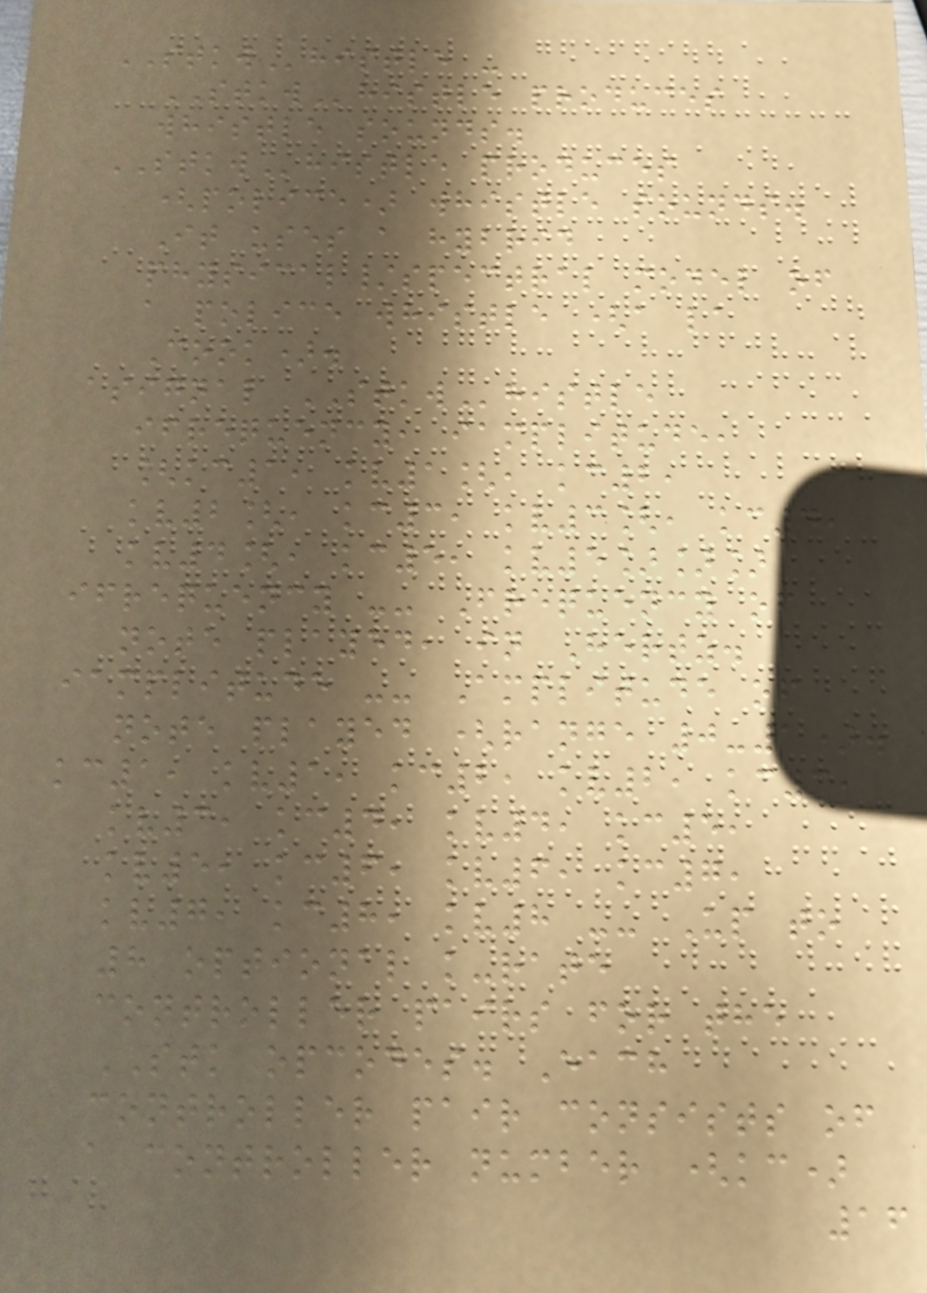STKWhistle -
STKWhistle produces
whistle sounds.
STKWhistle produces
(police) whistle sounds.
It uses a hybrid
physical/spectral model of
a police whistle (a la
Cook).
asignal STKWhistle
ifrequency, iamplitude,
[kc1, kv1[, kc2,
kv2[, kc3, kv3[, kc4,
kv4[, kc5, kv5]]]
ifrequency -- Frequency of
note played, in Hertz.
iamplitude -- Amplitude of
note played (range 0-1).
kc1, kv1, kc2, kv2, kc3,
kv3, kc4, kv4, kc5,
kv5, kc6, kv6, kc7,
kv7, kc8, kv8 -- Up to
8 optional k-rate
controller pairs for the
STK opcodes. Each
controller pair consists of
a controller number (kc)
16
